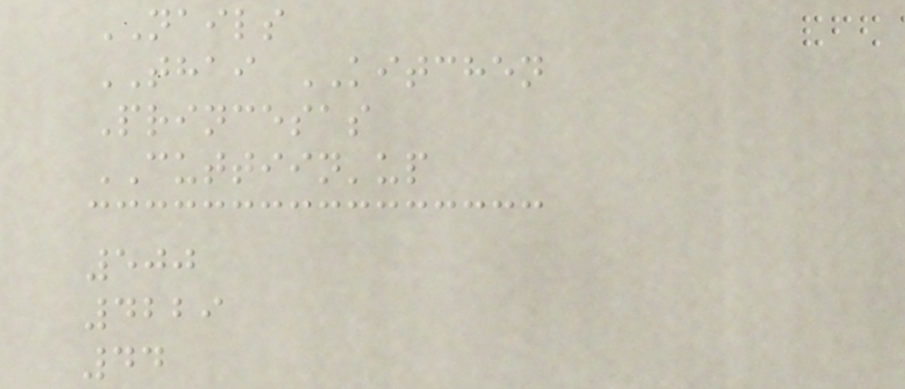NAILS
THAI KITCHEN
Princesas
CUTTIIN'up
500
4229
44
